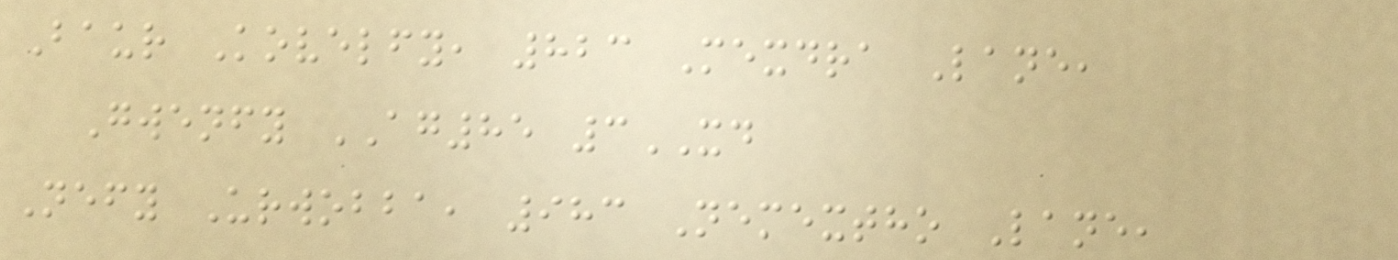Baur Kovelfy, 823 Mexdra Lane,
Gwenfy AG85 3XD
Nefy Urwobba, 983 Nemextho Lane,
